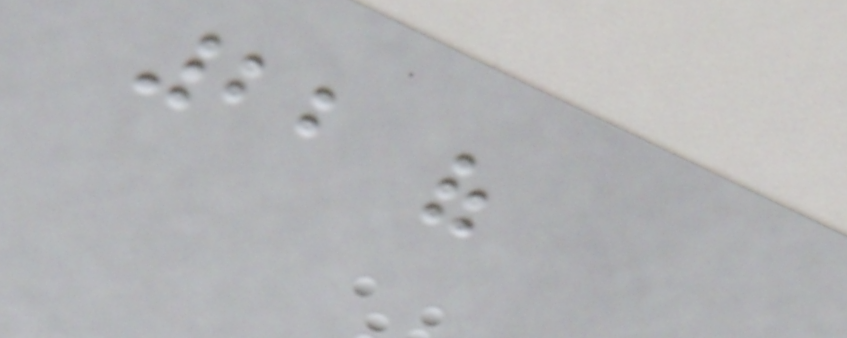22 of
